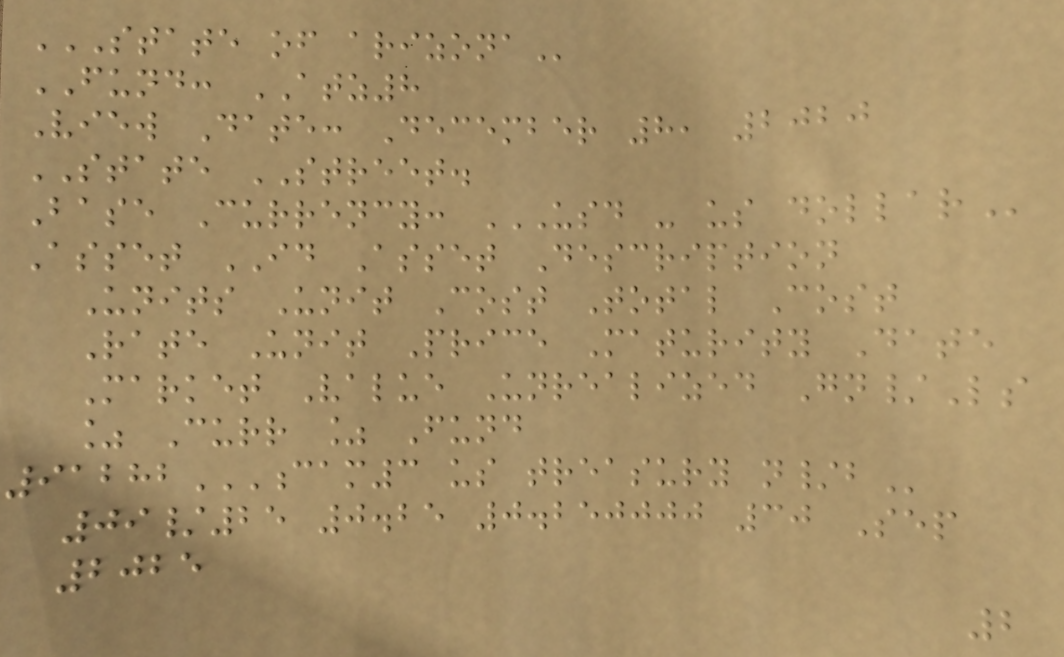STATE OF ARIZONA
FUND: ATZ8
View Date: December 8, 2020
STATE STREET.
Base Currency: USD - US DOLLAR
Asset ID Asset Description
Units Unit Cost Total Cost
Rate Unit Price Maturity Date
Market Value Unrealized Gn/Ls
% Curr % Fund
91282CAM3 US TREASURY N/B
09/25 0.25 0.250000 30 Sep
2025
2
